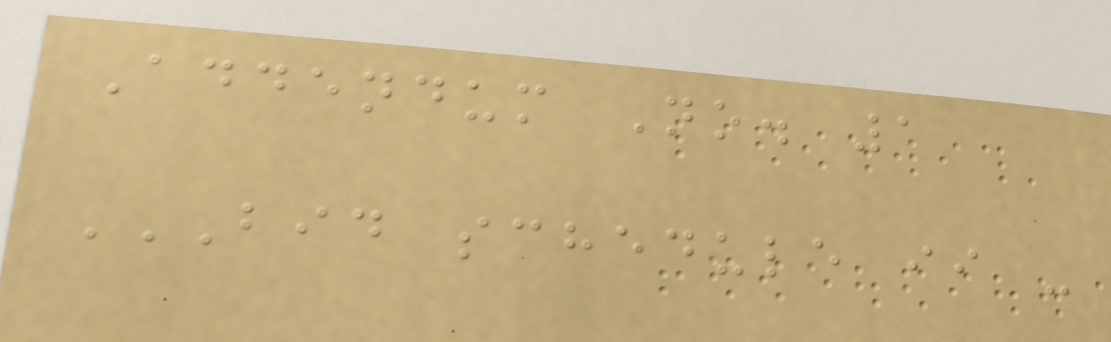Addendum No. 1
BID SCHEDULE II -
